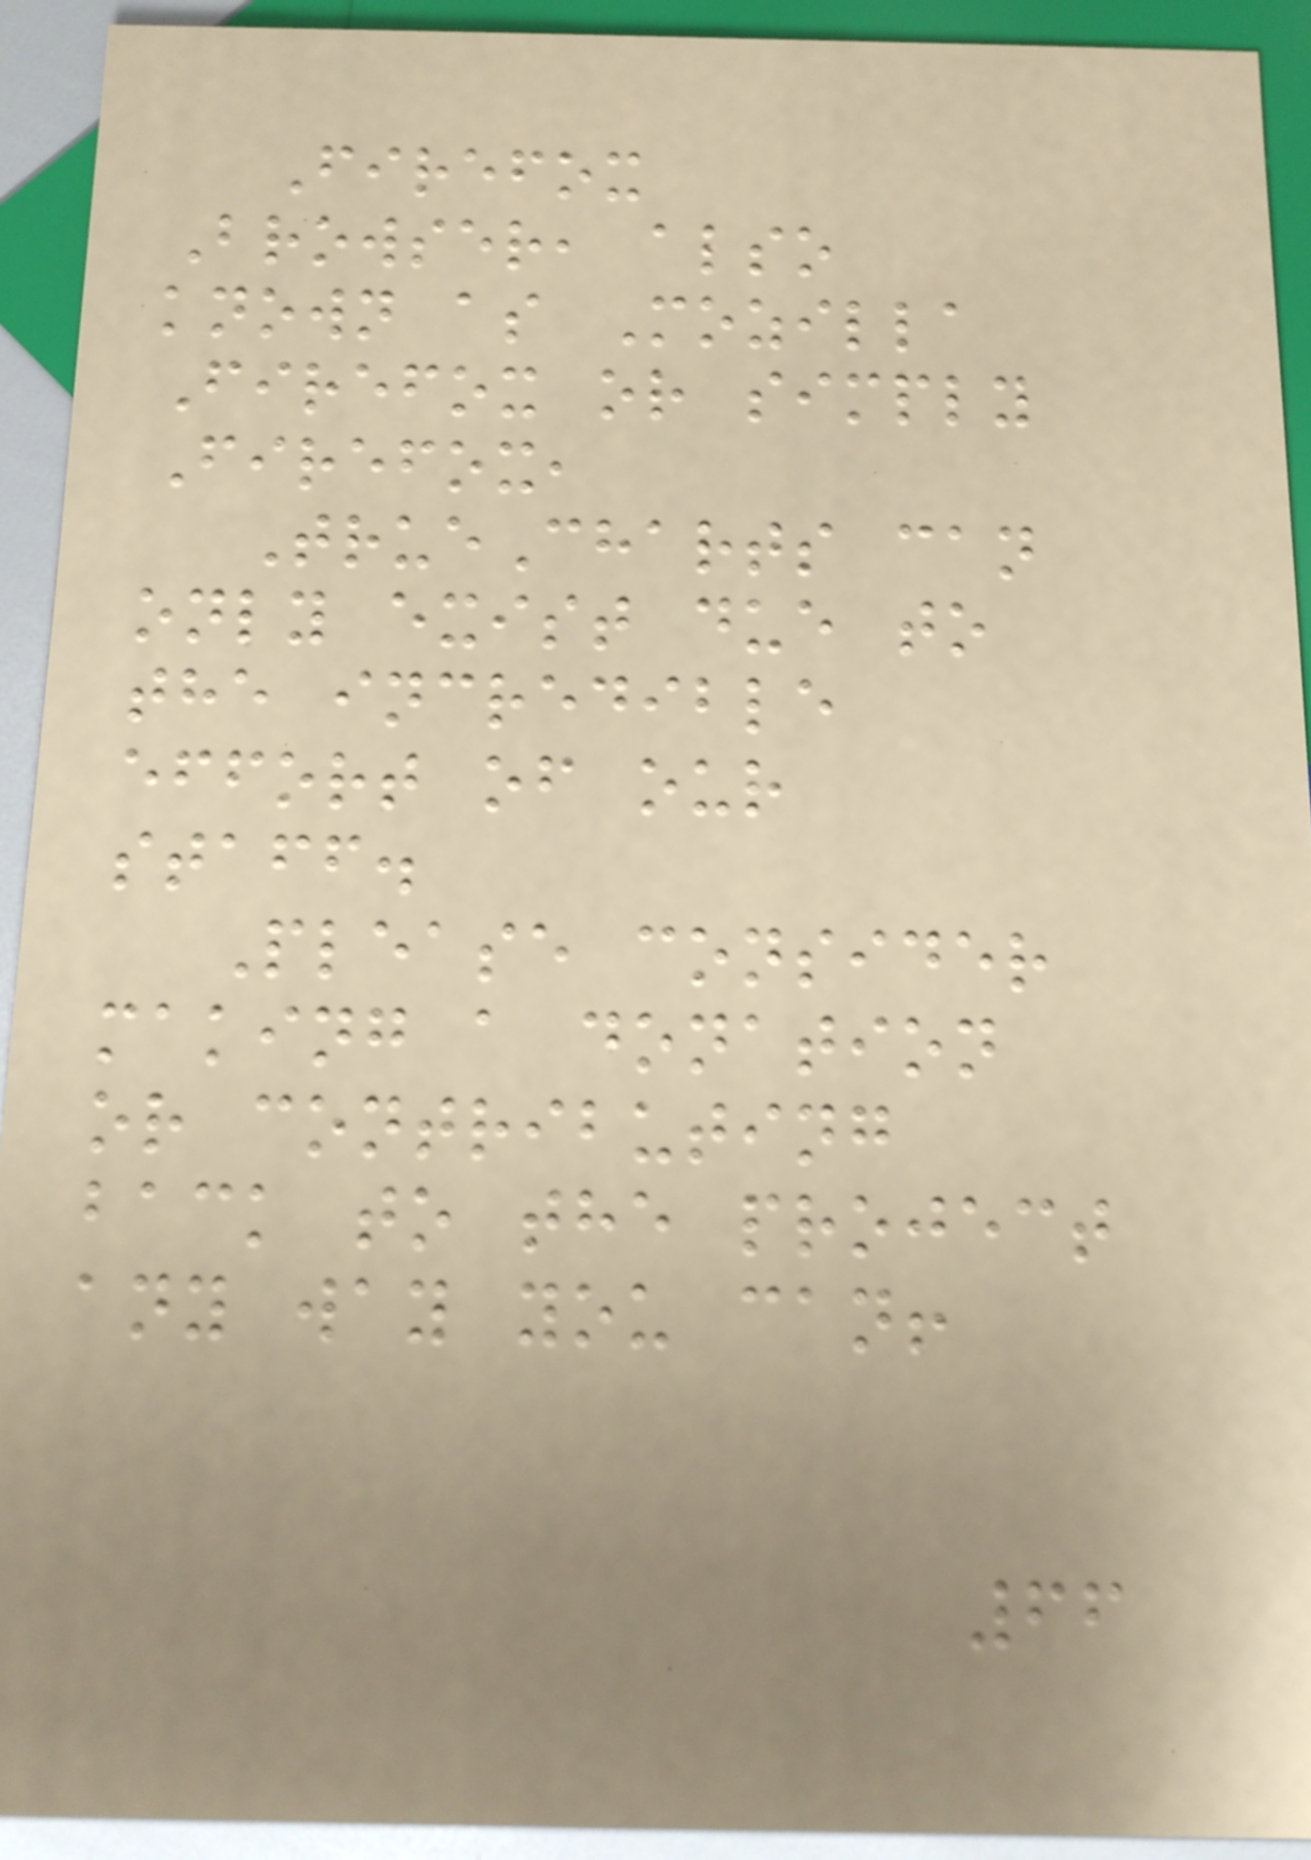Firefox
Browser, also
known as Mozilla
Firefox or simply
Firefox,
TrueCharts can
only exist due to
the incredible
effort of our
staff.
Please consider
making a donation
or contributing
back to the project
any way you can!
66
